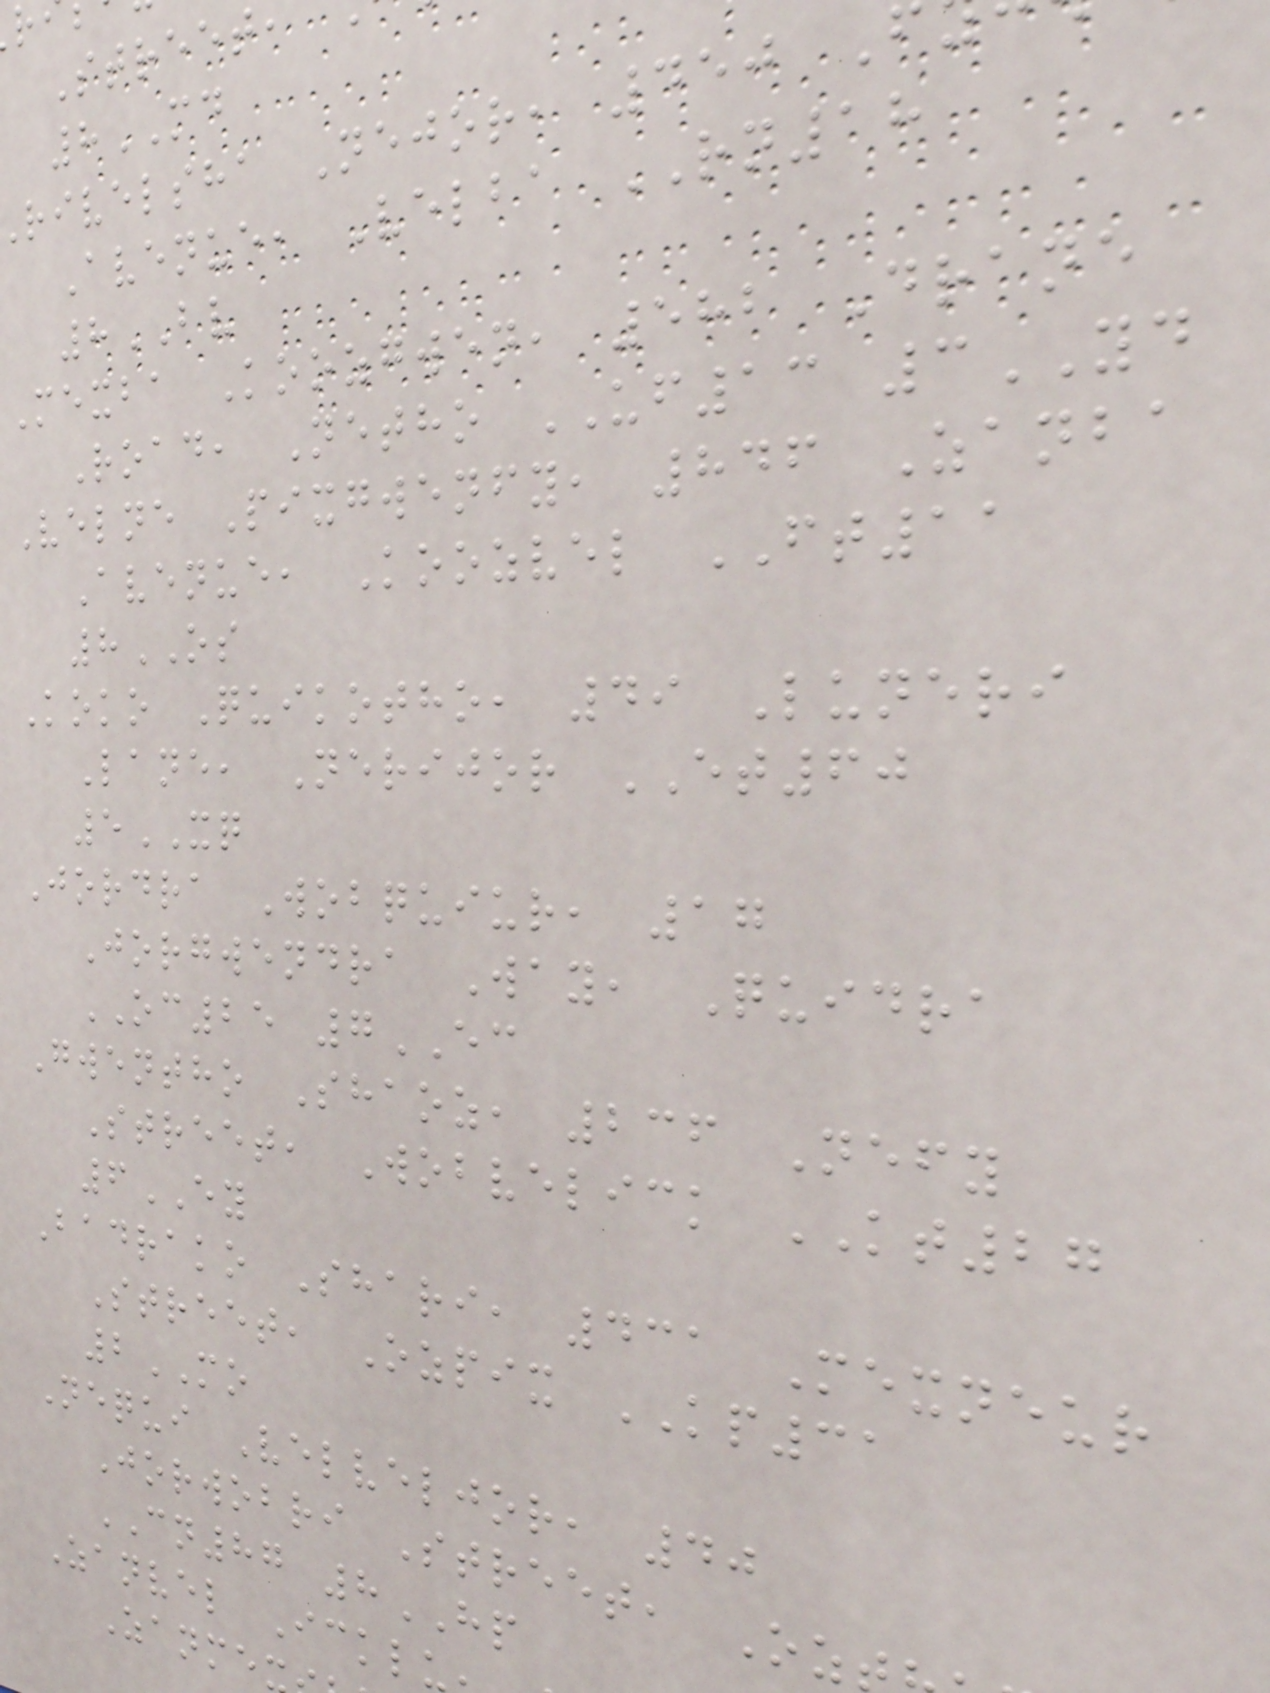Street
8MD
rivelsha Nejor, 450
Avenue, Velba RN18
8BV
Mexba Koozgwen, 582 Drane
Road, Netho UF13 3YD
Velne Pixgwenfy, 846 Zanba
Avenue, Koozvel FT11
8OS
Koko Quikotho, 49 Luneri
Lane, Nerijor ET60
5XQ
Jordra Wobquiur, 17
Jorgwendra Way, Quidra
OC25 7EC
Gwentho Shaoz, 236 Nefy
Street, Wobvelick KT27
6EY
Badrako Shari, 431 Mexneur
Street, Ozpix KP31
2MO
Nequi Velveljor, 40
Jorwobri Street, Oz
CN87 8HP
Zanvel Icklu
